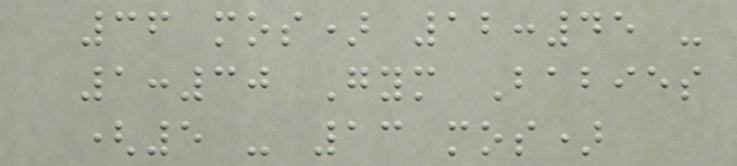36 mos) 12:45 -
1:30 Gym Babies
(5 - 13 mos)
